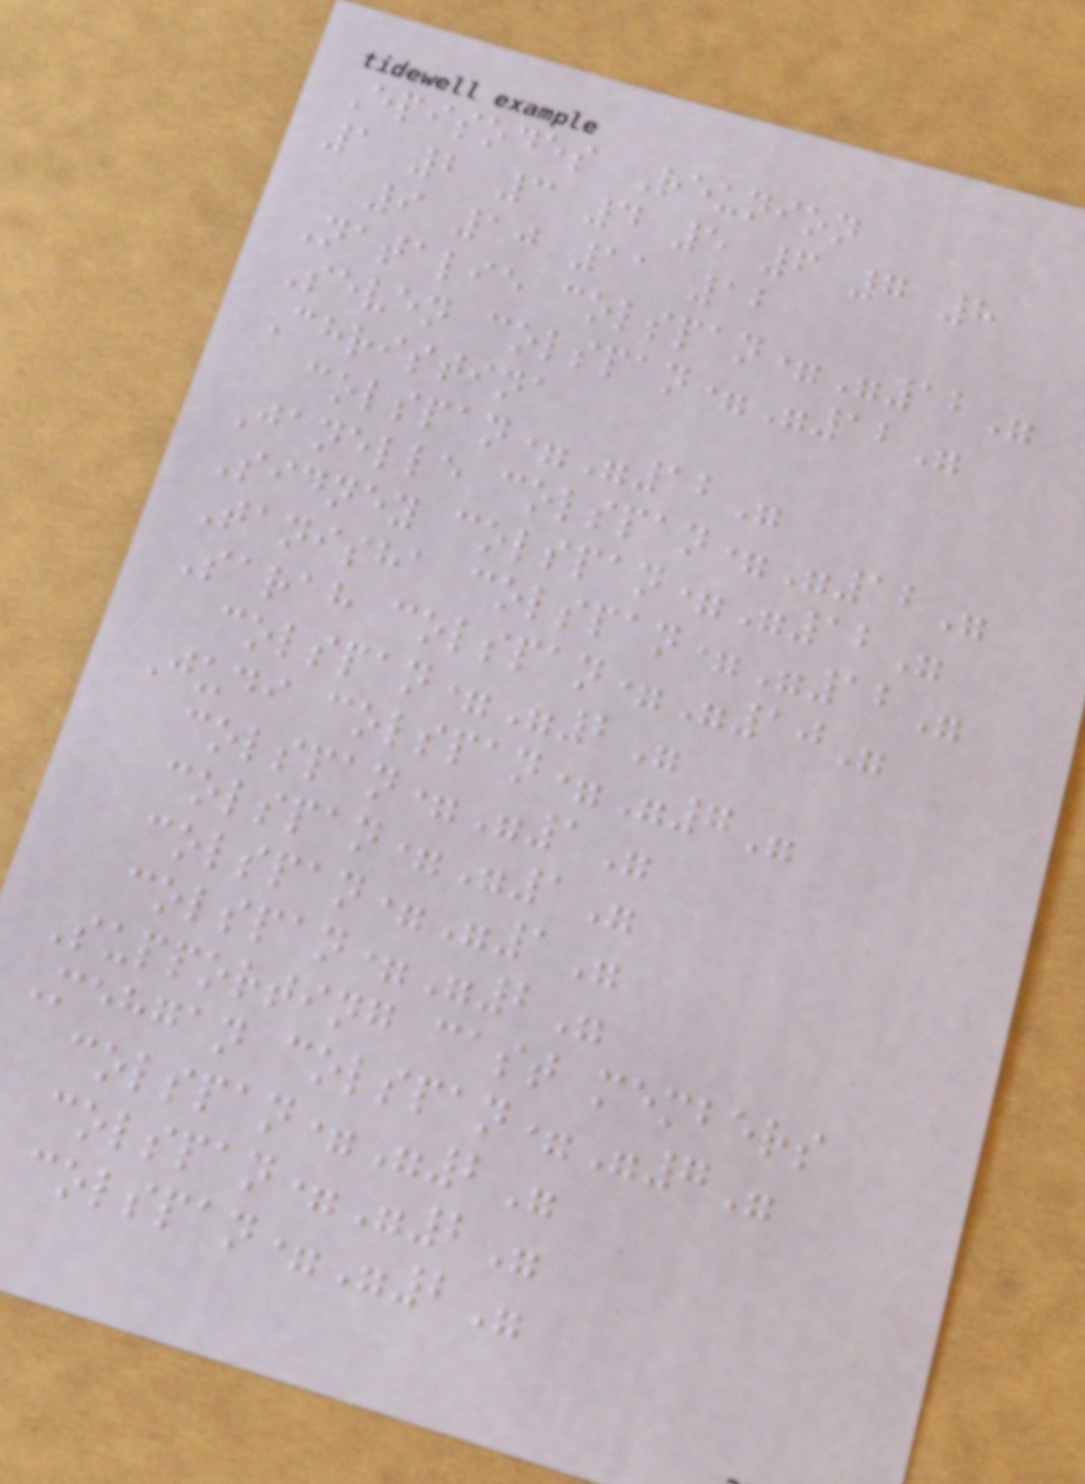Episodes Reunion
1 2 3 4 5 6 7 8
9 10 11 12
Natalie colspan="12"
Seven colspan="12"
Christina
colspan="12"
Janelle colspan="12"
Sidney colspan="12"
Tanisha colspan="12"
Sarah colspan="10"
colspan="2"
Judi colspan="7"
colspan="1"
colspan="1"
colspan="1"
colspan="2"
Supporting cast members
Mehgan colspan="7"
colspan="2"
colspan="2"
colspan="2"
